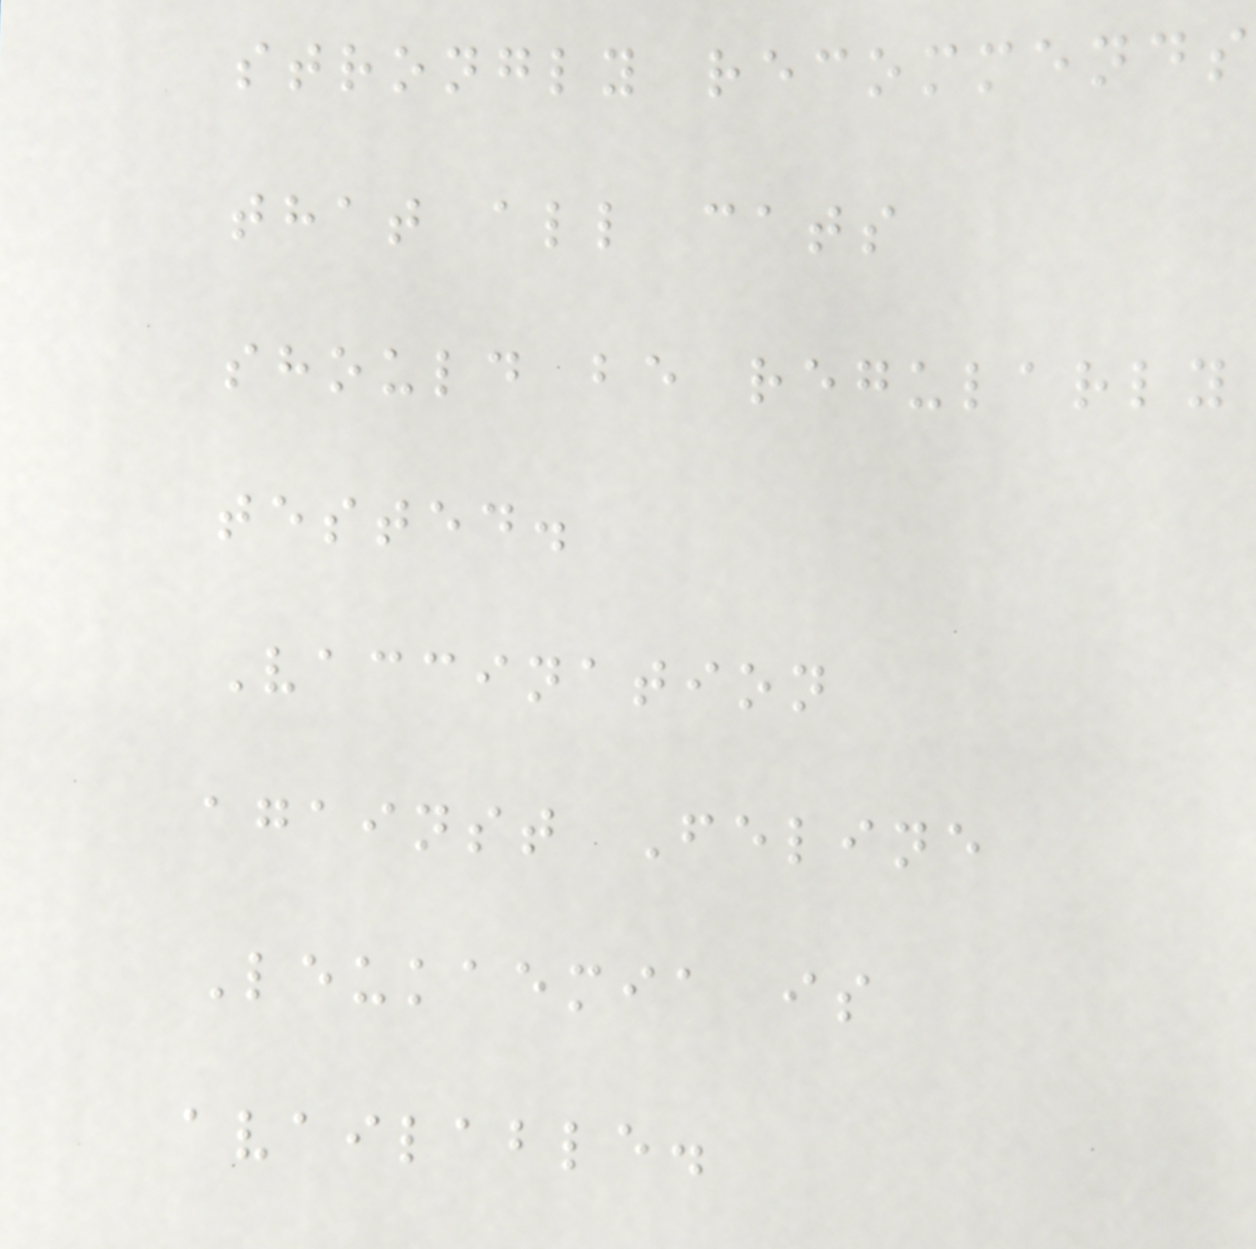strongly recommends
that all cats
should be regularly
tested.
Vaccination
against Feline
Leukaemia is
available.
